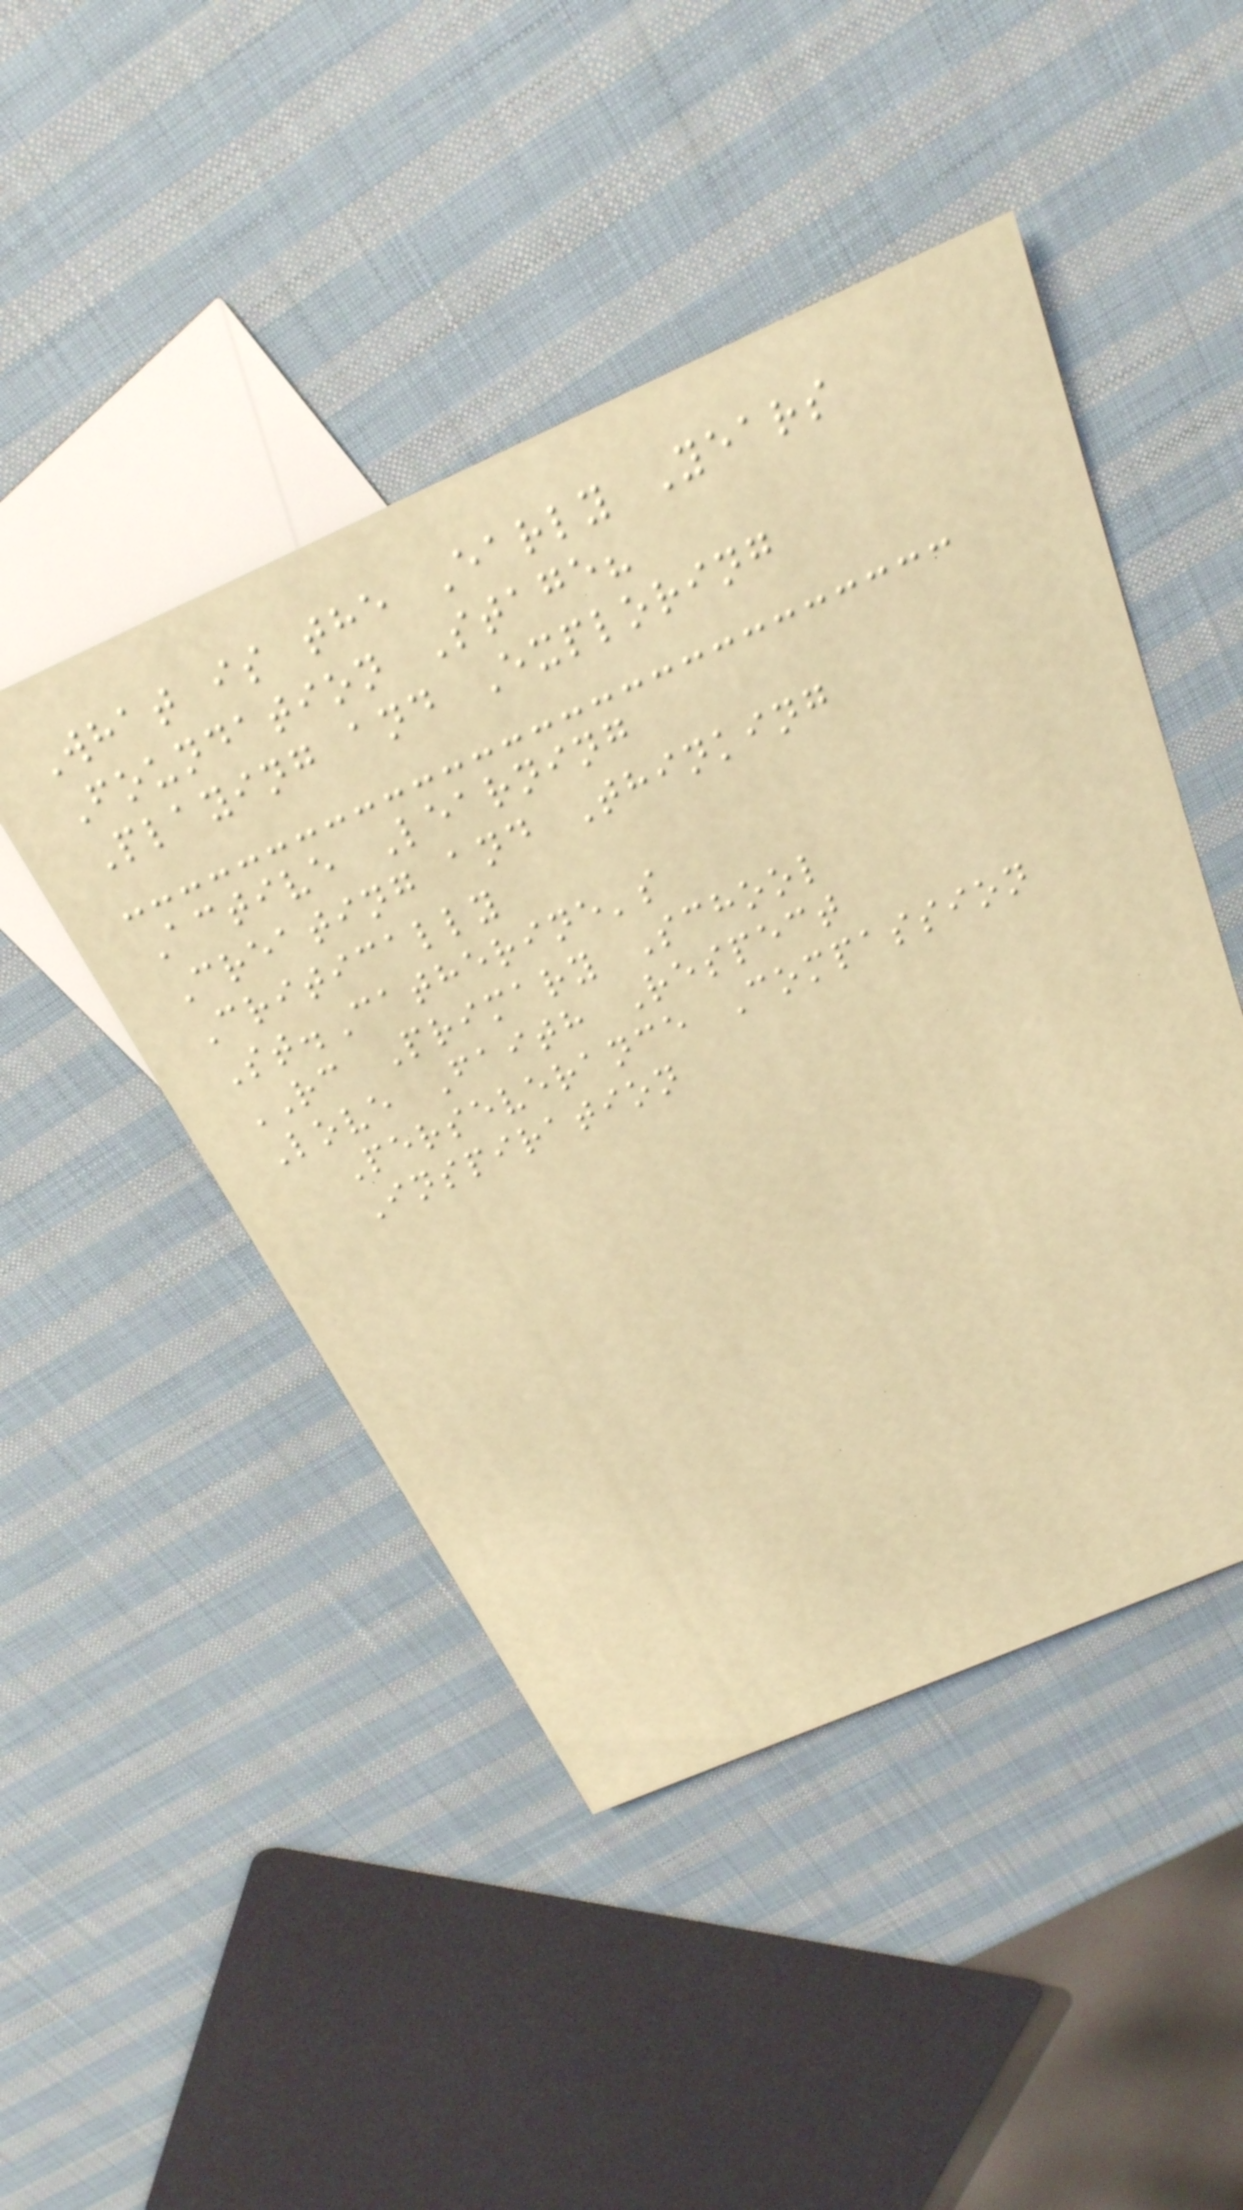What is the Early Years
Foundation Stage?
Playing and Exploring
Active Learning
Creating and Thinking
Critically
St.Catherine's
RC Primary School
Love Faith Respect
Perseverance Compassion
Inspiration
